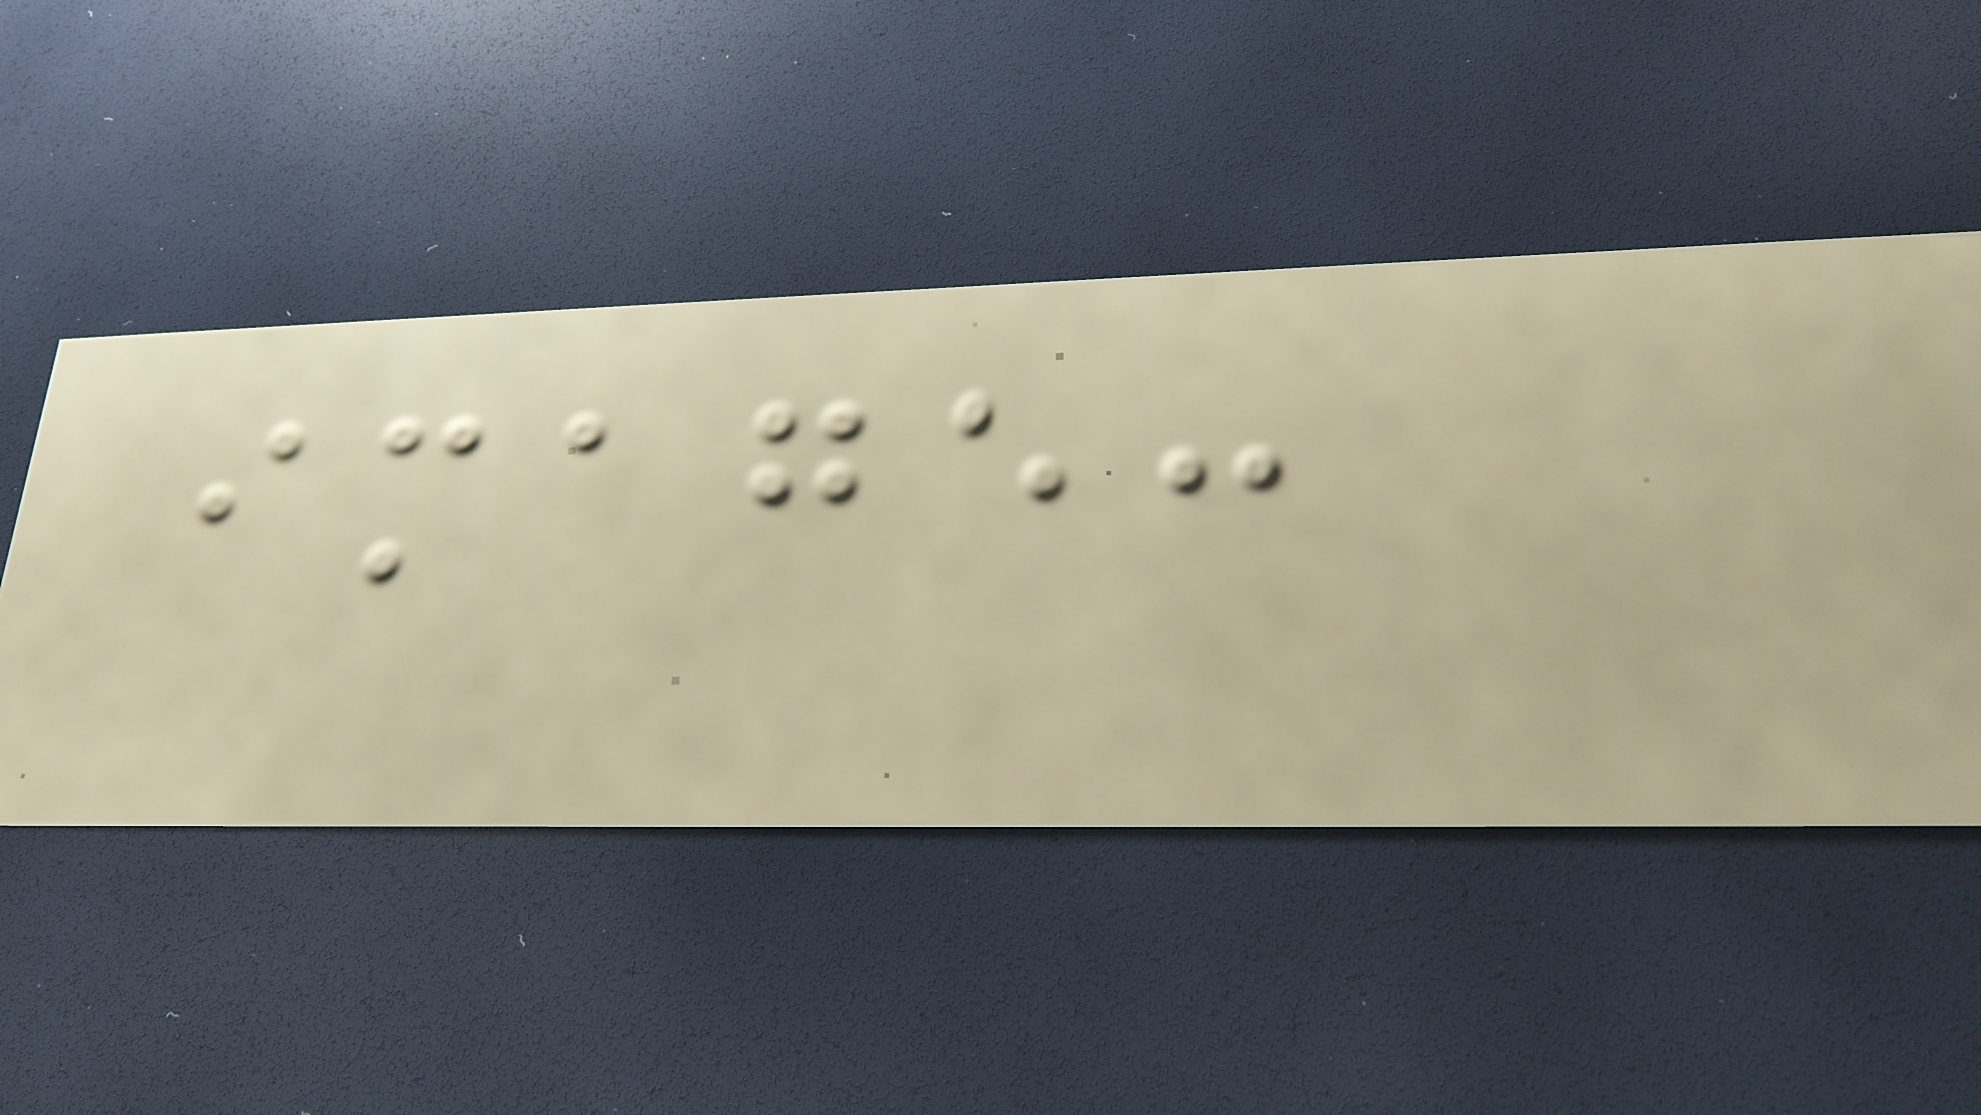image:
